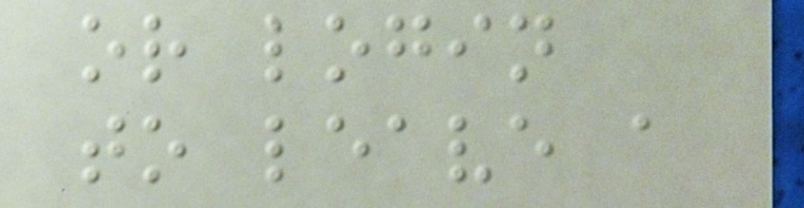or login
to leave a
